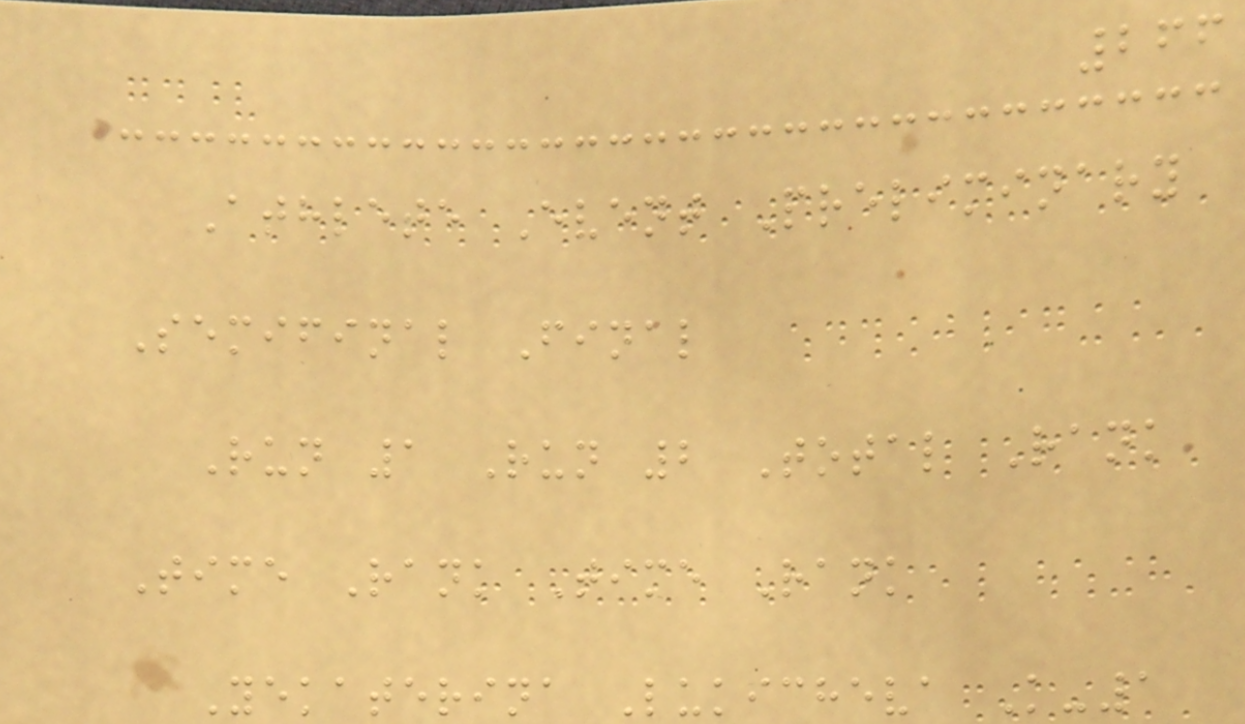266
Athlete Event Preliminary
Semifinal Final
Run 1 Run 2 Total Rank
Time Rank Time Rank
Yekaterina Lukicheva K-1
